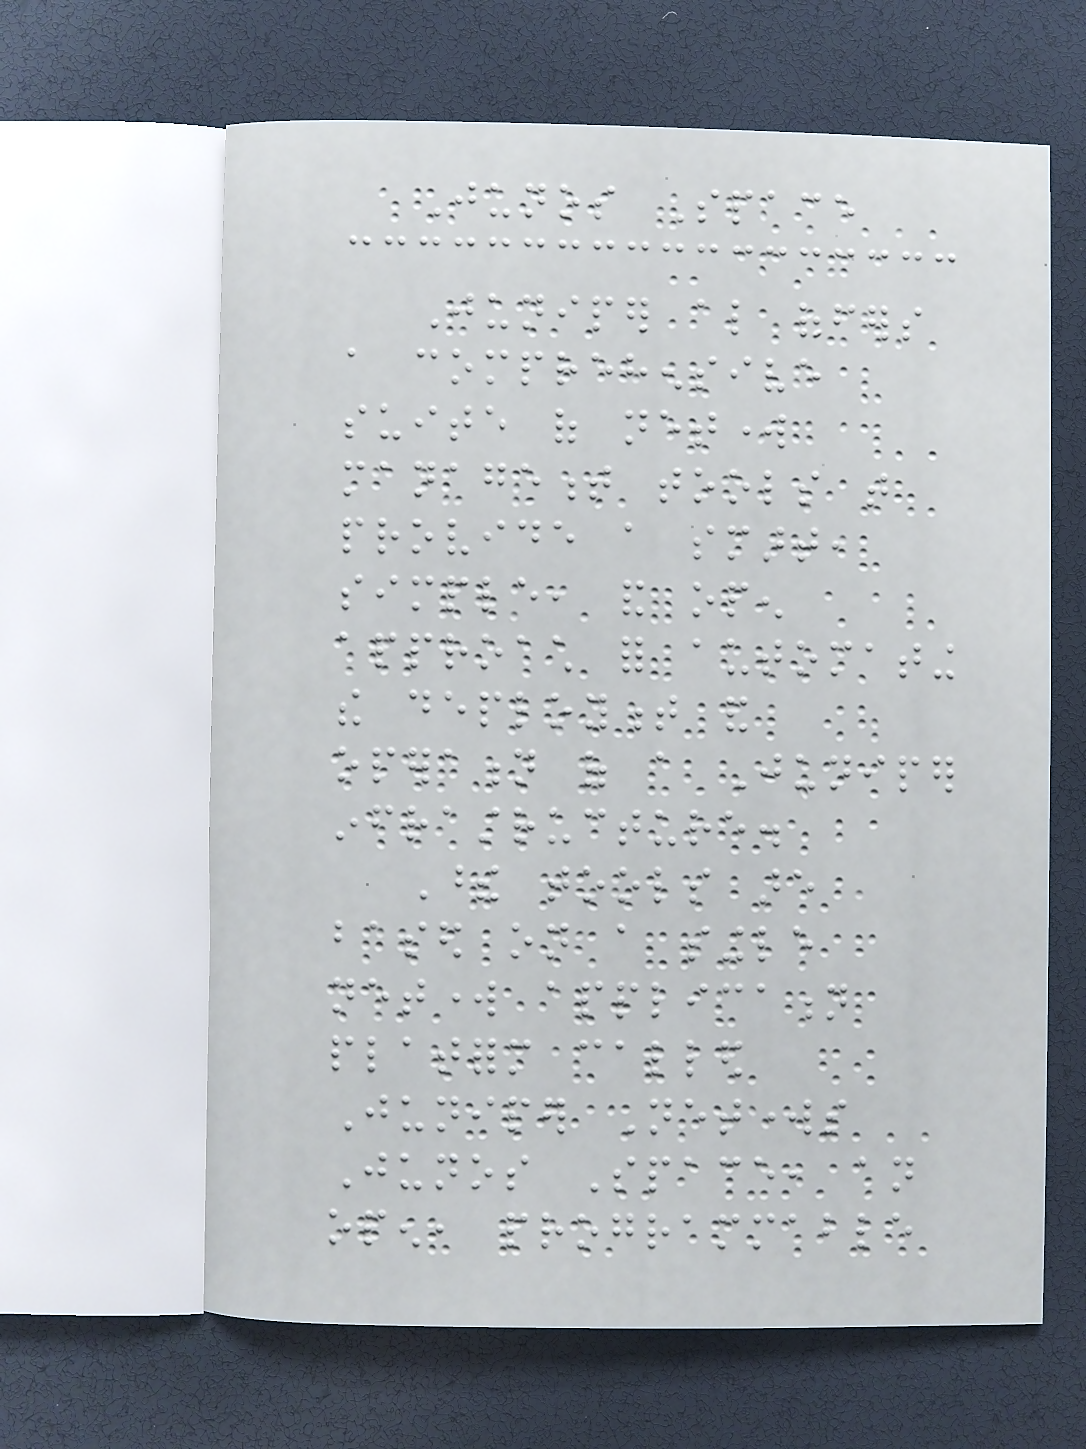Junos Space
Juniper also offers
a comprehensive
suite of network
management tools that
provide a smart,
simple, and open
approach for automating
the deployment and
operation of a Juniper
infrastructure.
These tools are
based on a single
network application
platform called
Juniper Networks
Junos Space, an
open, programmable
